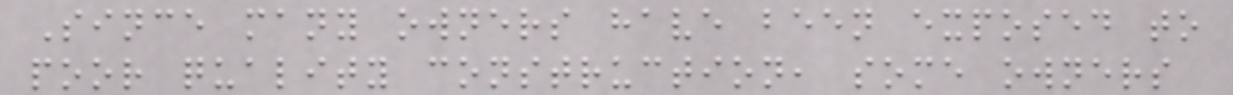Since many owners have been exposed to
poor quality construction, some owners
